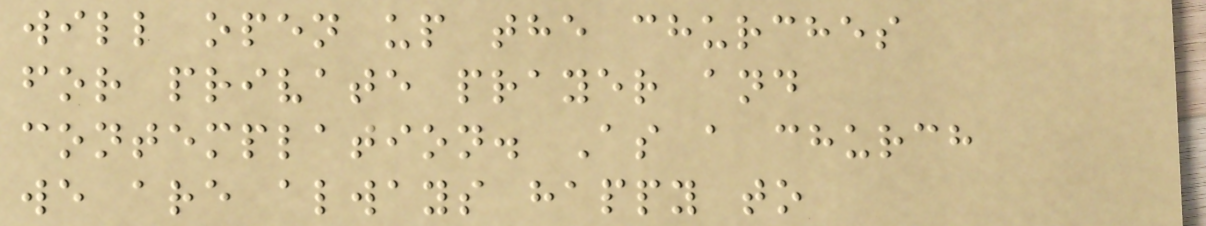will open up the churches
for private prayer and
contemplation. As a church
we are always happy to
